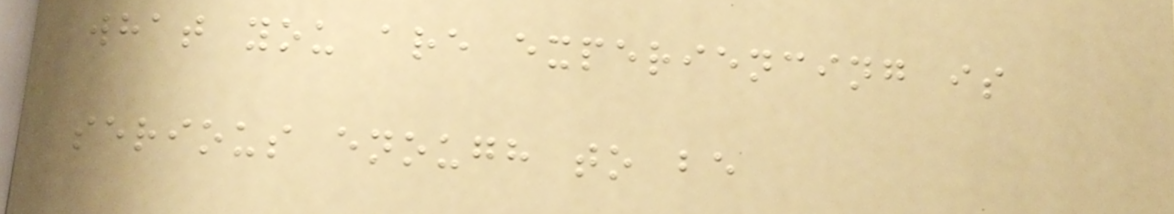what you are experiencing is
serious enough to be
